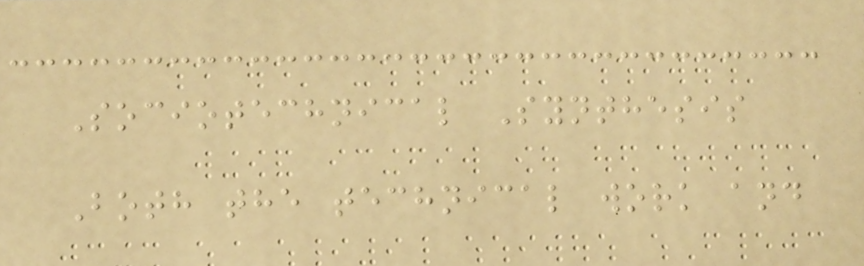Sociotechnical Synthesis
Both the technical work and
